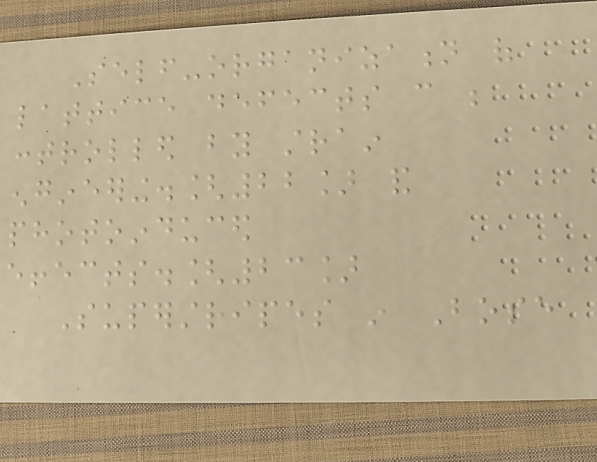Self-organization of
lattice defects can be
controlled by strain
engineering.[22] and
photoinduced
effects.[23]
Superstripes in Bose
